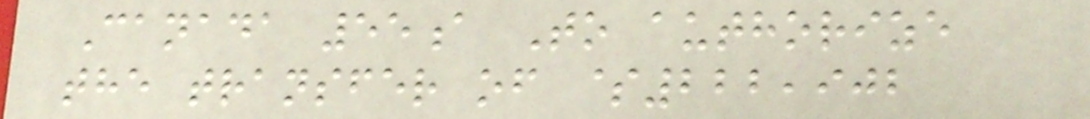Canada 55a To authorize
the transfer of $222,902
